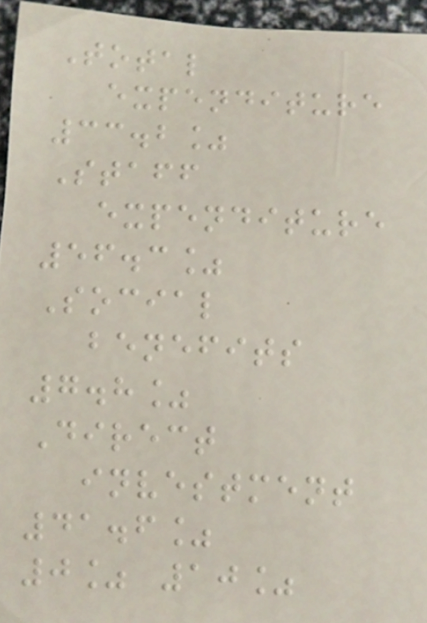Total
expenditure
33.2%
Staff
expenditure
56.3%
Social
benefits
7.8%
Direct
investment
41.6%
0% 10%
